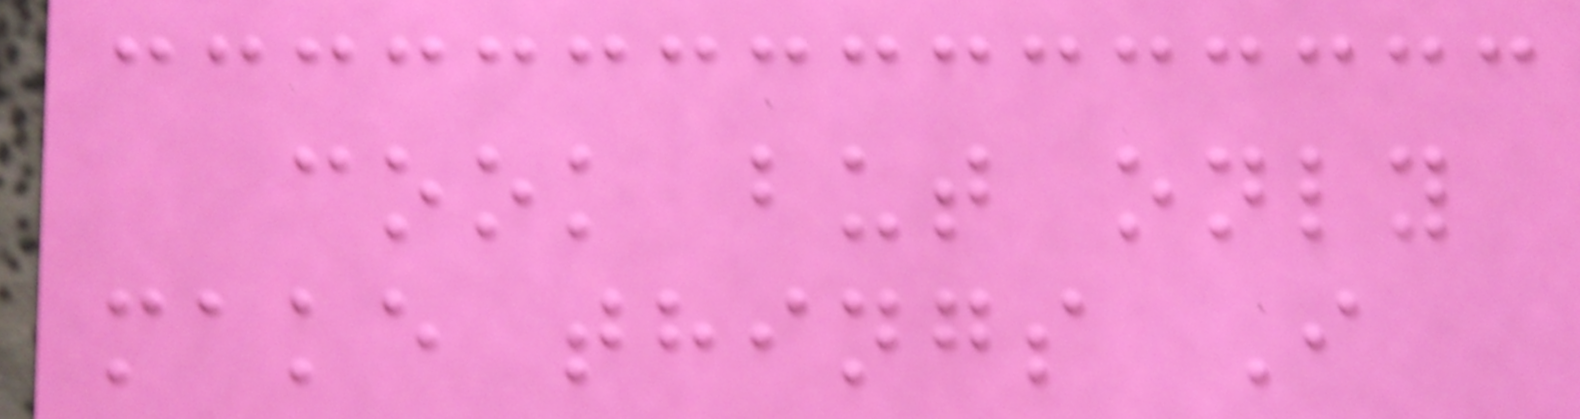cook but only
make things I
